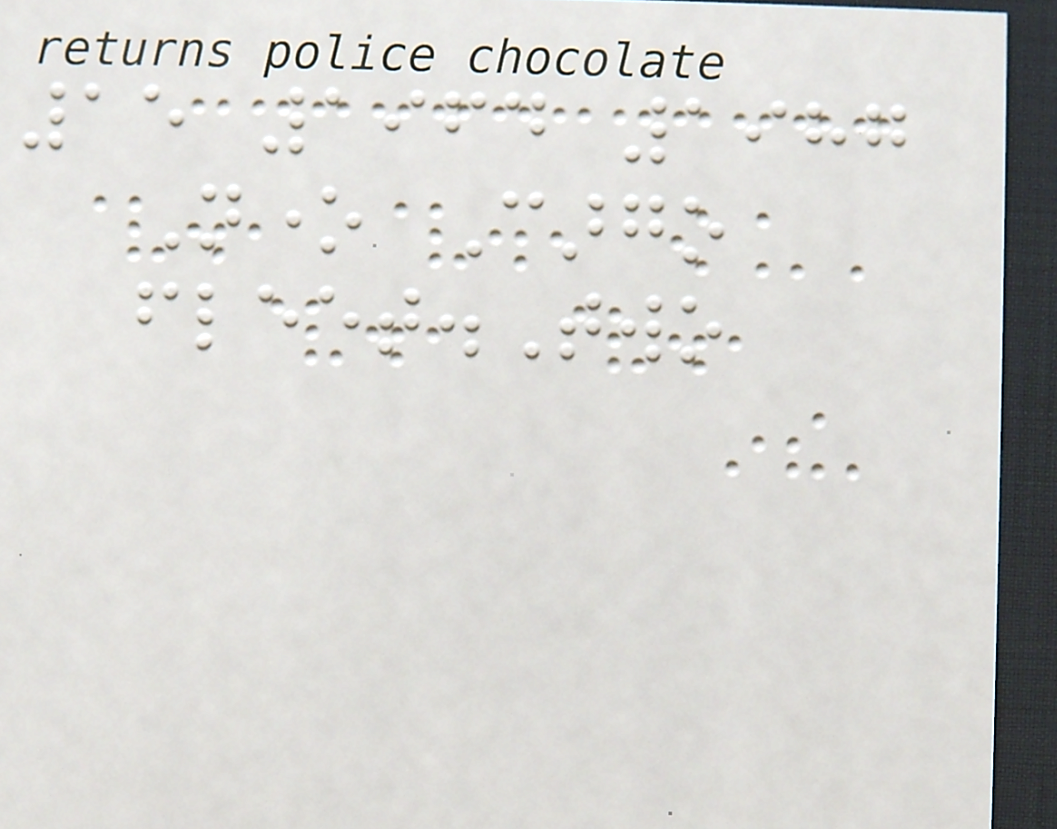15 1964 1987
None Cargo
fleet.Two
